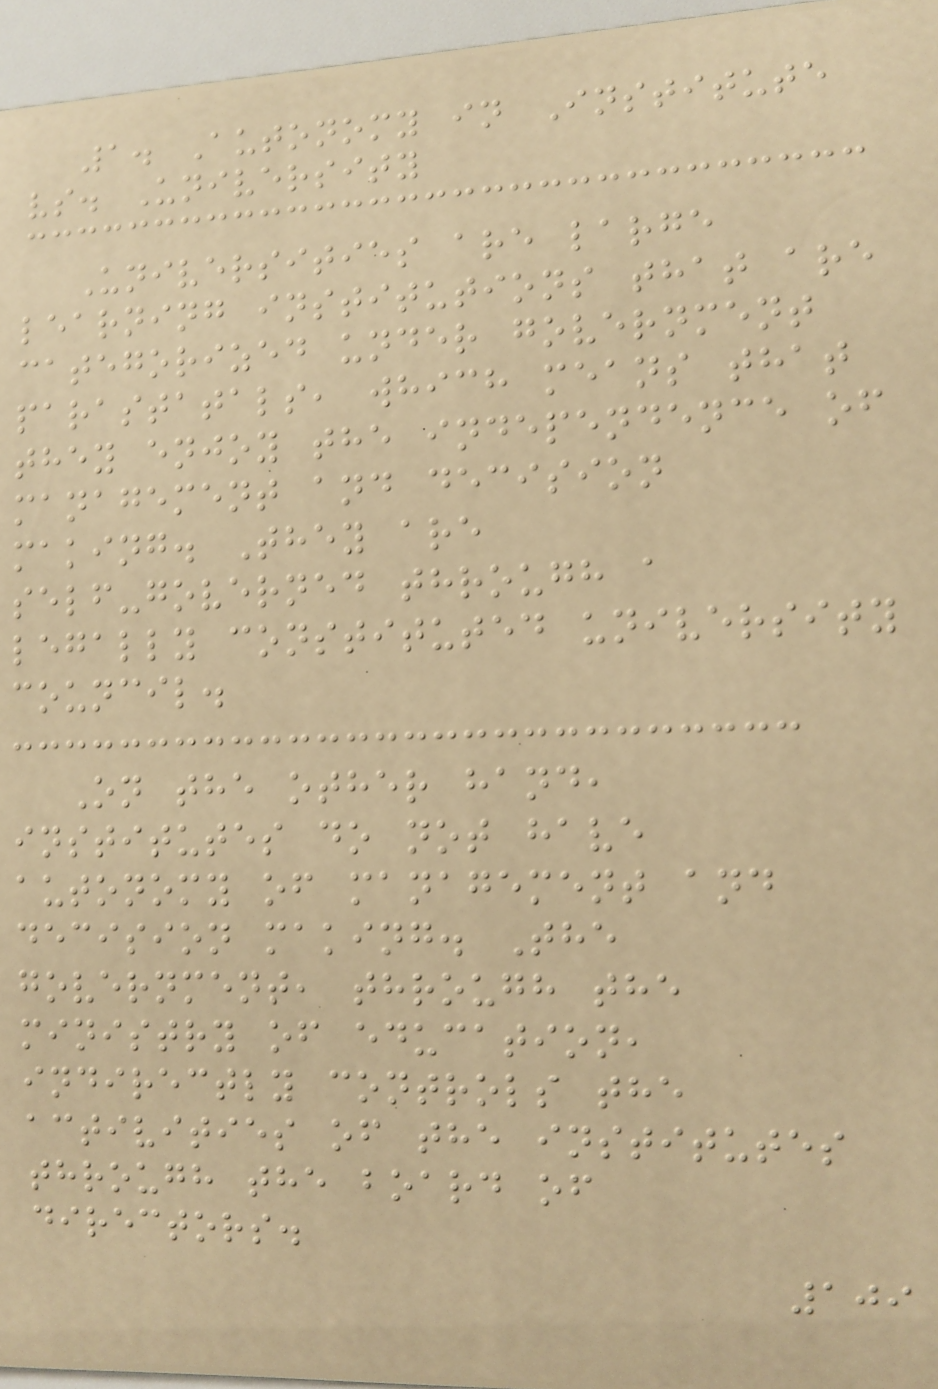1. Autonomy in Institute
vs. University
Universities are large
learning institutions that are
categorized under government
parastatals, which means that
they enjoy the independence of
management and decision
making. They are
self-governed through a
legally constituted university
council.
On the other hand,
institutes do not have
autonomy of management and
decision making. The
government, through the
ministry of education,
indirectly controls the
activities of the institutes
through the board of
directors.
109
